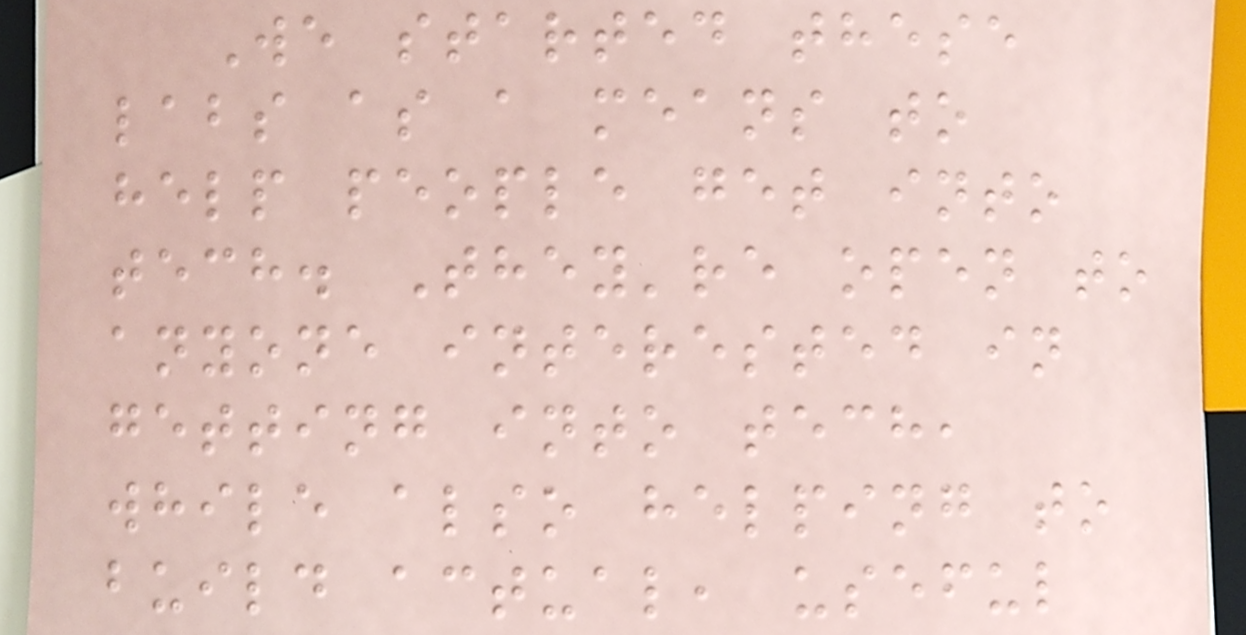We started these
labs as a means to
help people get into
tech. They're open to
anyone interested in
getting into tech,
while also helping to
build actual, useful
